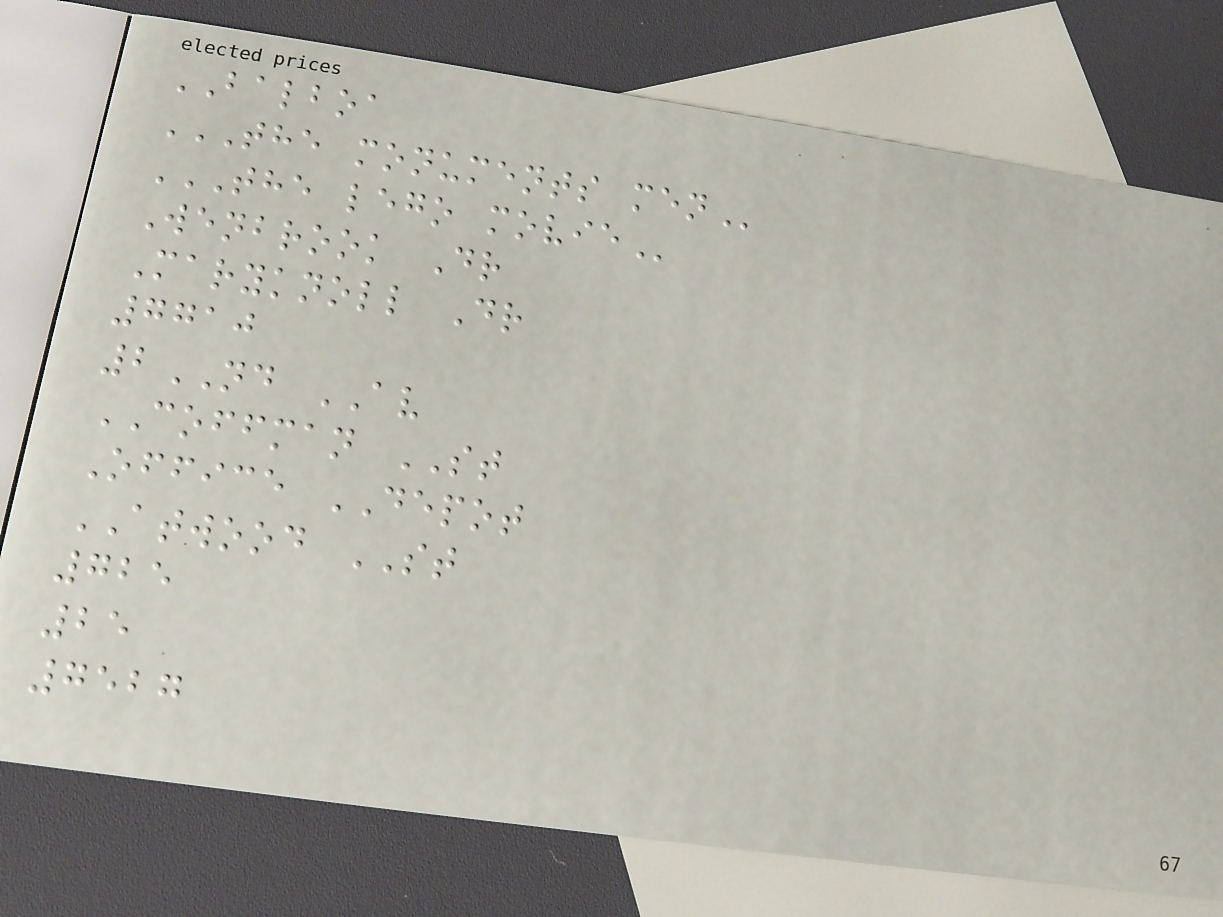BALBOA
THE MONUMENTS MEN
THE LEGO MOVIE
Wenbrook Dr
Maryknoll Dr
7710
2ND AV
COFFMAN ST
Office DEPOT
ATWOOD ST
725
25
7527
